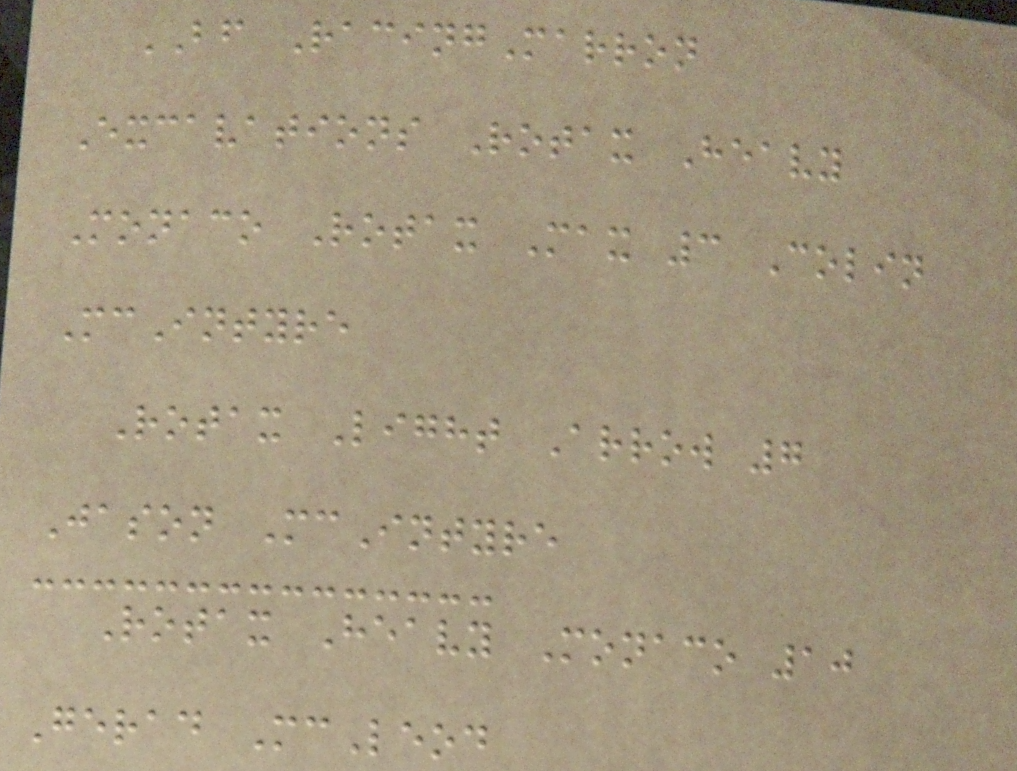BF RacingMarron
Excavations Rotax Heavy
Monaco Rotax Max 3 Colin
McIntyre
Rotax Light Arrow 7
Jason McIntyre
Rotax Heavy Monaco 10
Gerad McLeod
